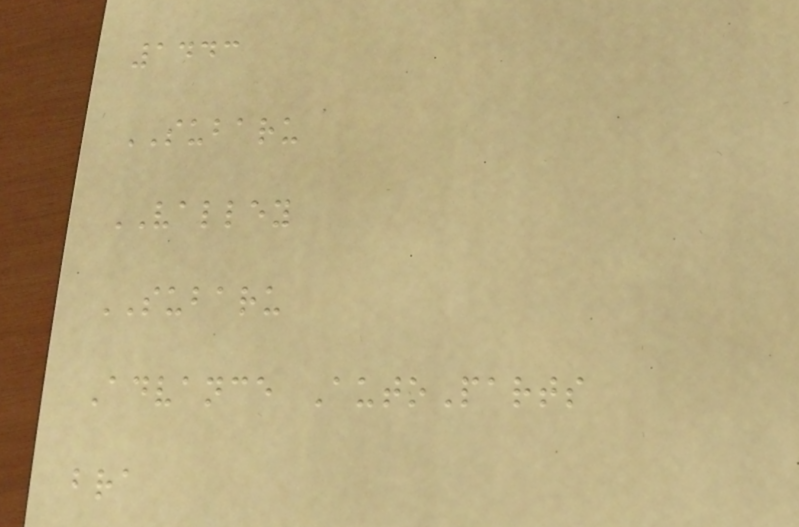1443
SUBARU
VALLEY
SUBARU
Advance AutoParts
bra
